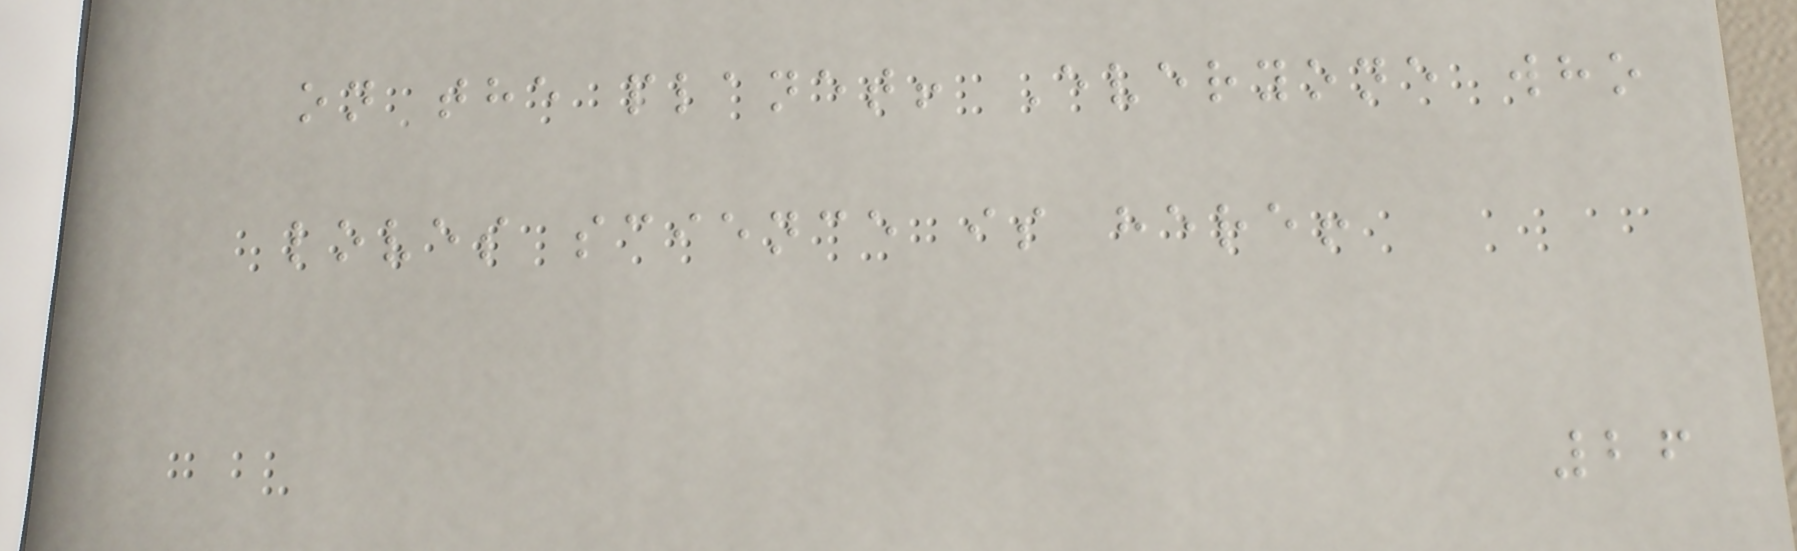on the planet! Everyone who
loves science is here!
26
